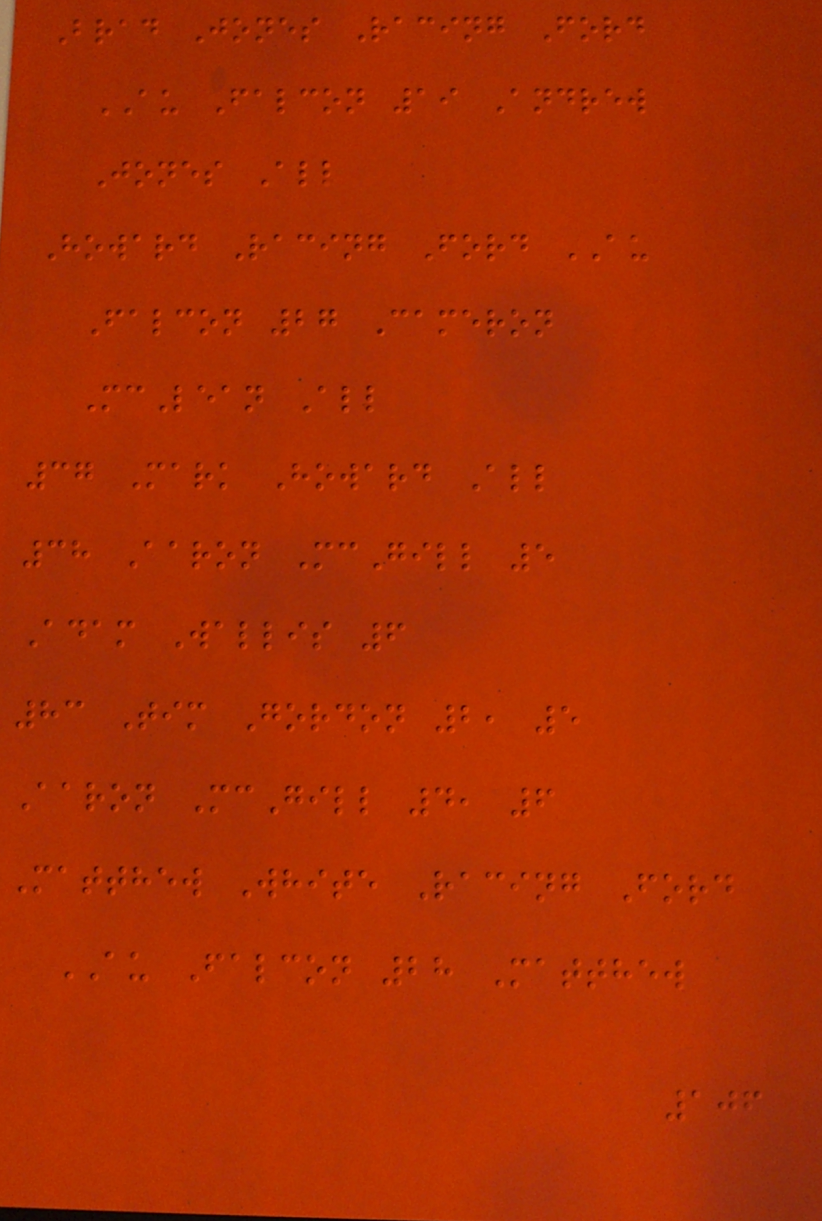Brad Jones Racing Ford
AU Falcon 19 Andrew
Jones All
Howard Racing Ford AU
Falcon 27 Cameron
McLean All
37 Mark Howard All
38 Aaron McGill 5
Adam Wallis 6
83 Tim Gordon 2, 5
Aaron McGill 4, 6
Matthew White Racing Ford
AU Falcon 28 Matthew
106
